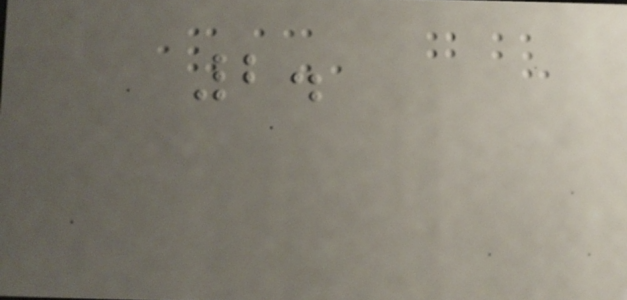2.
